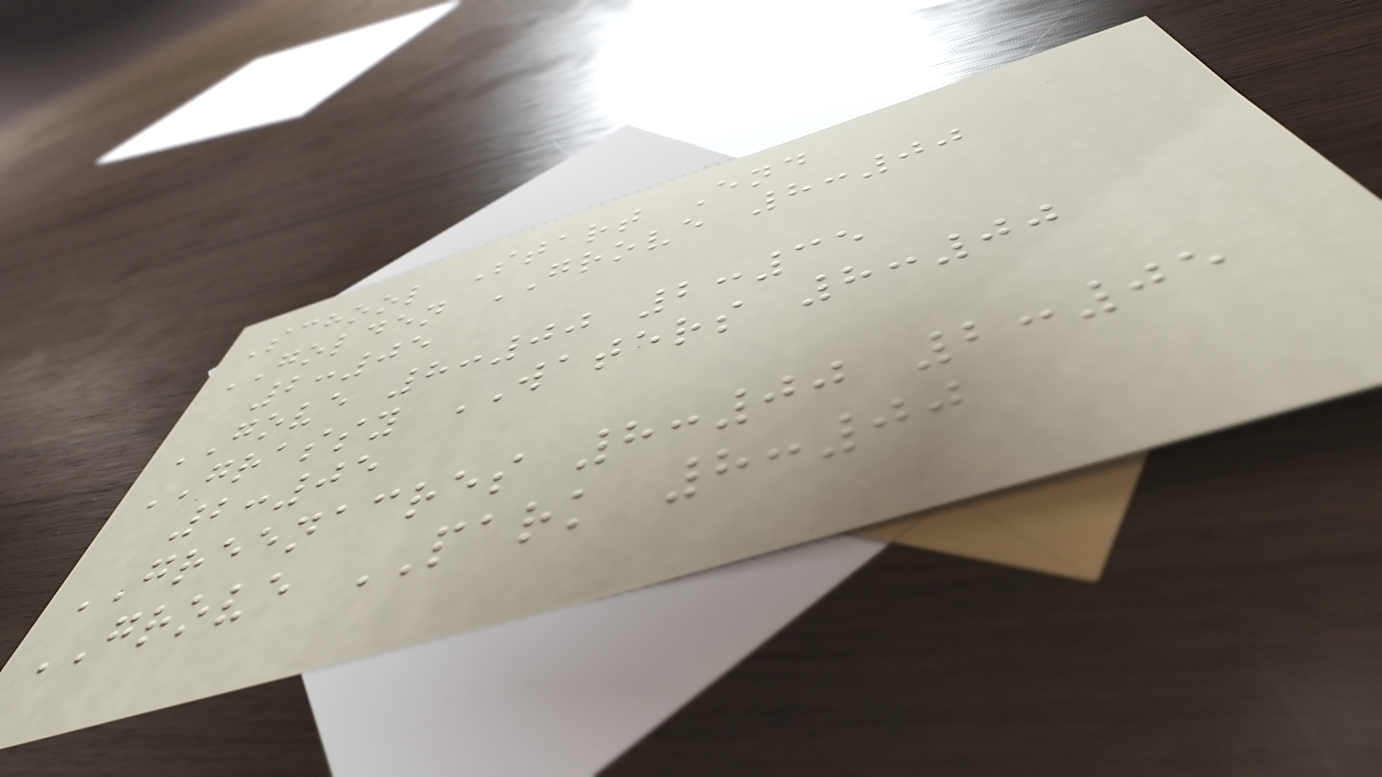School Start End
GOLDEN GROVE 8:00
2:05
GOVE 8:00 2:35
GRASSY WATERS 8:00
2:05
GREENACRES 8:00 2:05
GROVE PARK 8:00
